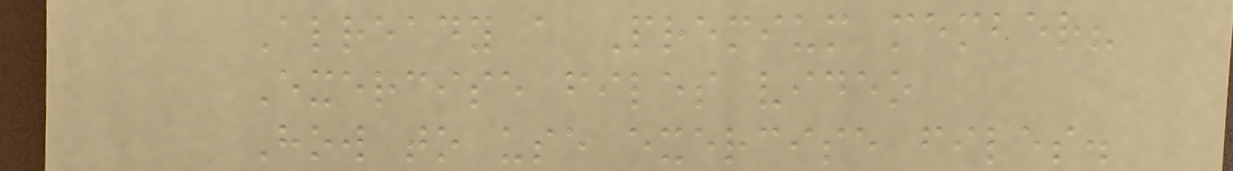Already a Premium member?
Exercise files video
How to use exercise files.
